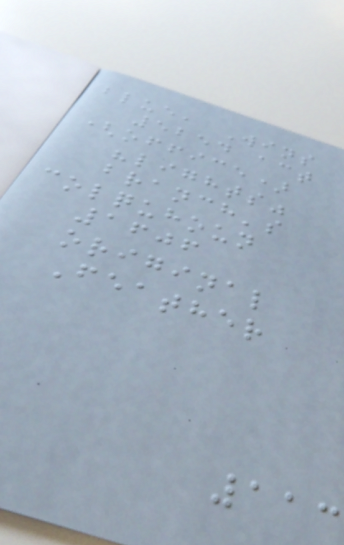blue, Wins
5254 act
(office)
"lights"
branch's
colquhoun
1606
original
Feather
113
